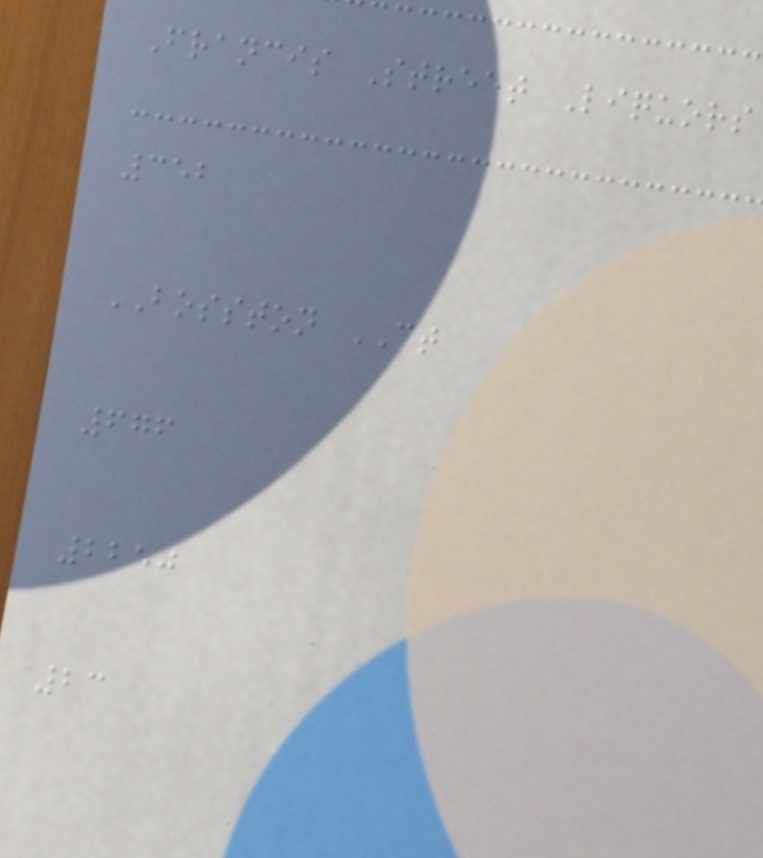Francis Street Liquors
352
BOSSTON CT
676
2250
23
